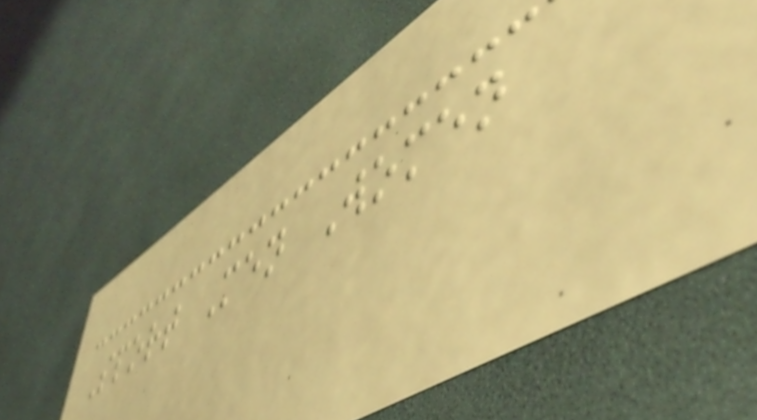Sport Men Women
